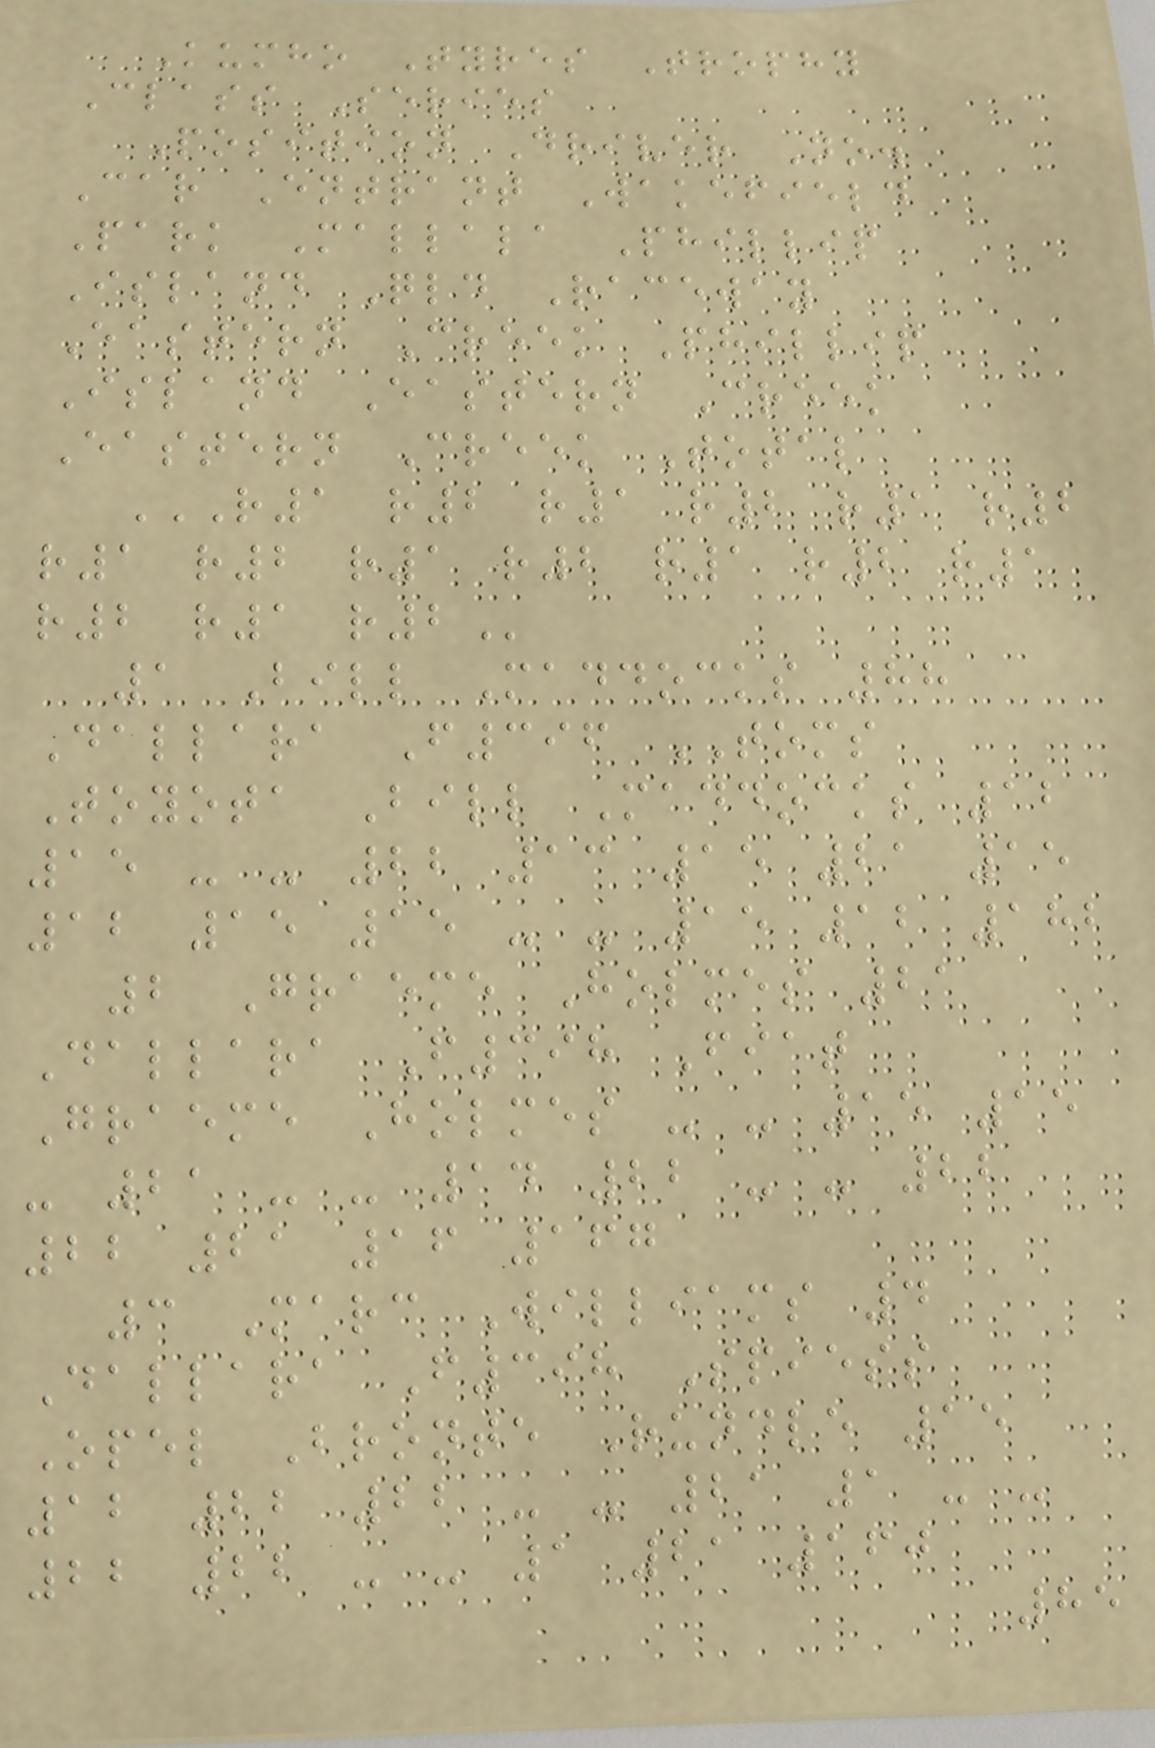Kumho Tyres Trophy
Class Series
Position Driver No.
Car Entrant Wakefield
Park Mallala Phillip
Island Qld Raceway
Eastern Creek Phillip
Island Eastern Creek
Eastern Creek Total
R1 R2 R1 R2 R1 R2
R1 R2 R1 R2 R1 R2 R1
R2 R1 R2
1 Bill Maddocks 88
Dallara F396 TOMS
Toyota Bill Maddocks 12
15 - - 22 13 15 21 15
12 15 15 - - 15 12 182
2 Graeme Holmes 21
Dallara F398 Fiat
Graeme Holmes - - 15 15
- 21 - - 14 22 - - 22
22 21 16 167
3 Marc Williams 4
Dallara F398 Spiess
Opel Bronte Rundle 15
12 22 22 - - 21 1 - -
22 22 - - 1 21 160
85
